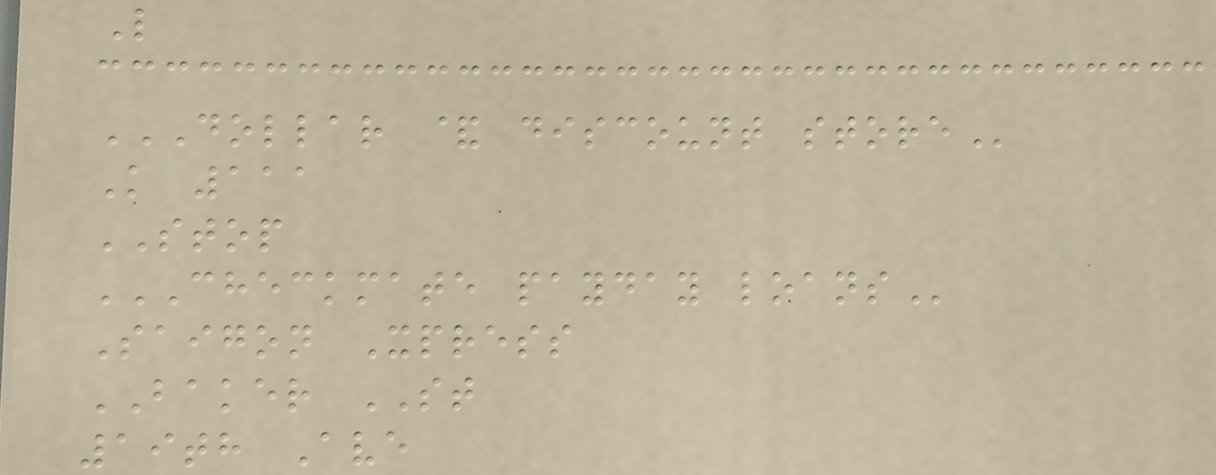L
DOLLAR & DISCOUNT STORE
K 111
STOP
CHECKMATE PAYDAY LOANS
Saigon Xpress
BAKER ST
19th Ave
